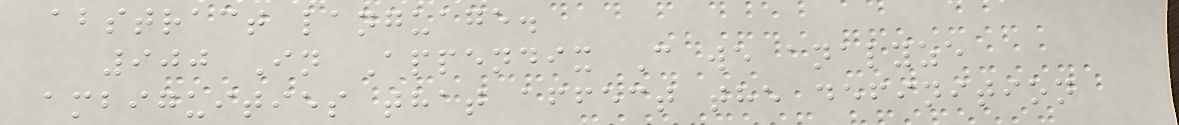abstract language.
900 In Appendix C we analyze
ambiguities that affect the definition
